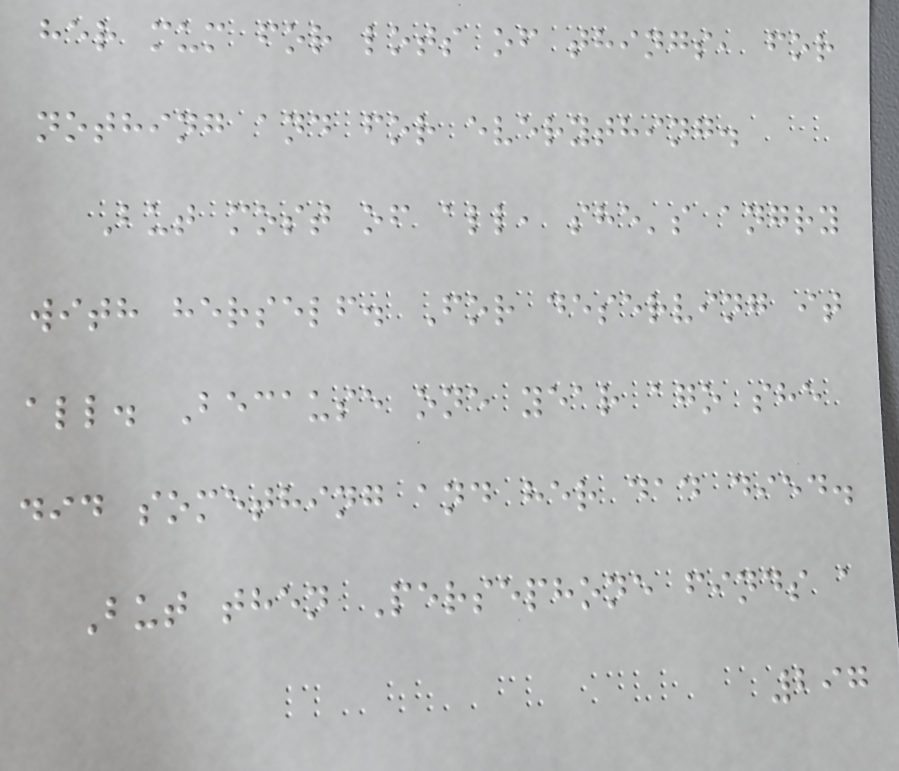her mum for lots of things, for
nothing and for everything.
But most of all, she's angry
with herself. For deserving it
all. Because one year ago she
did something and her dad died.
But then Persephone finds a
297
